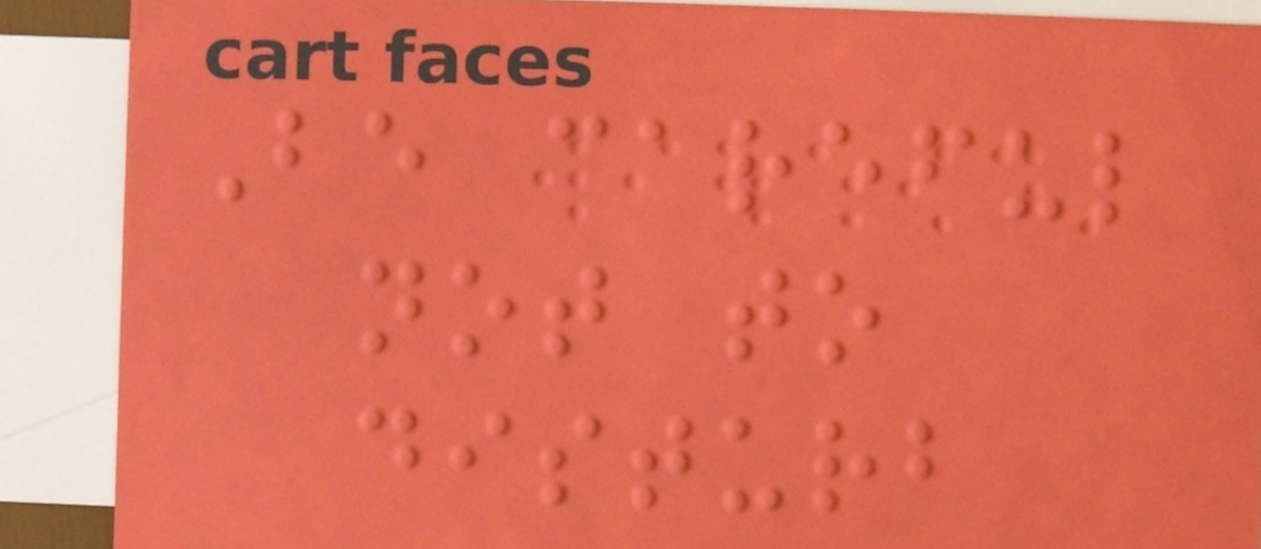Be careful
not to
disturb
